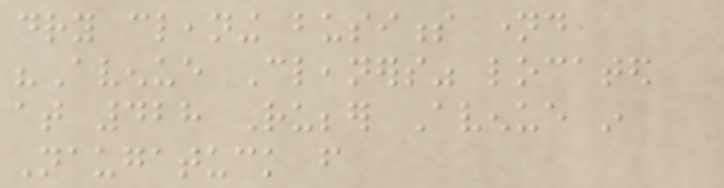dry cleaning business named
"Avenue Cleaners" located
at 428 Rubber Avenue in
Naugatuck from
